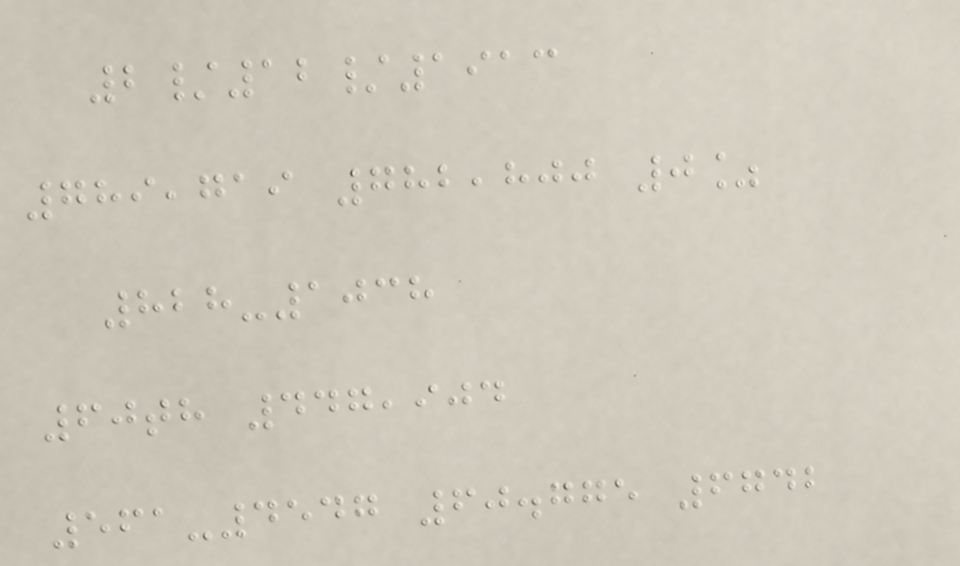2/12/1913
789,719 782,800 0%
828-1038
60th 447,904
561-4547 60.775 6742
